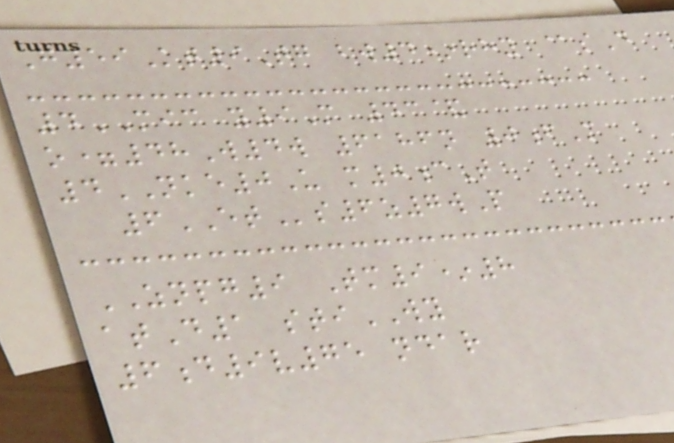G59Kt9Tg bw4*rhy @sD
4MIC y9M 43&
o=48W4w 6186n 0fM
4NKE0U m0cT
6ETs6z7wP
ZNPG9 Tm9*8
atD1 stiWY
6d9v75 ndar
